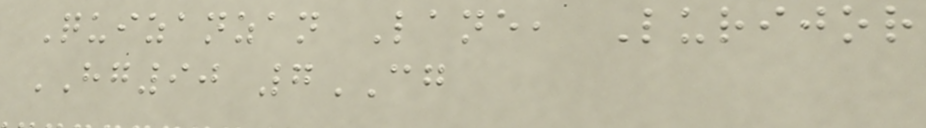Quizanzan Lane, Lurijor
HG90 7CG
